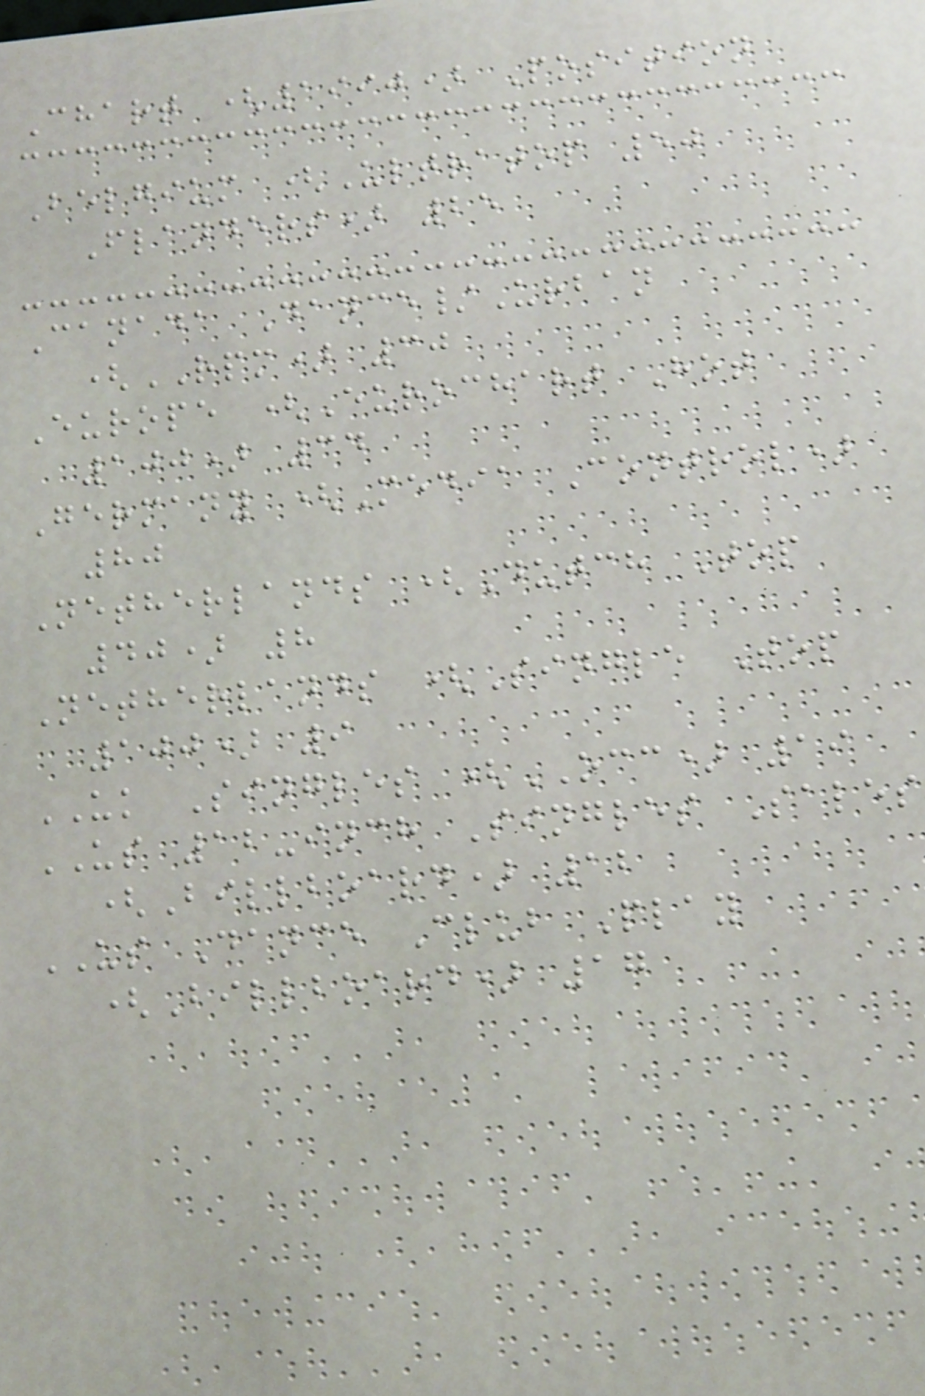Chart (1990) Position
Belgium (Ultratop 50
Flanders) 25
Canada Dance/Urban
(RPM) 30
Europe (Eurochart Hot
100) 34
Germany (Media Control)
80
Netherlands (Dutch Top
40) 8
Netherlands (Single Top
100) 9
UK Singles (OCC) 19
US 12-inch Singles Sales
(Billboard) 12
US Dance Club Play
(Billboard) 17
